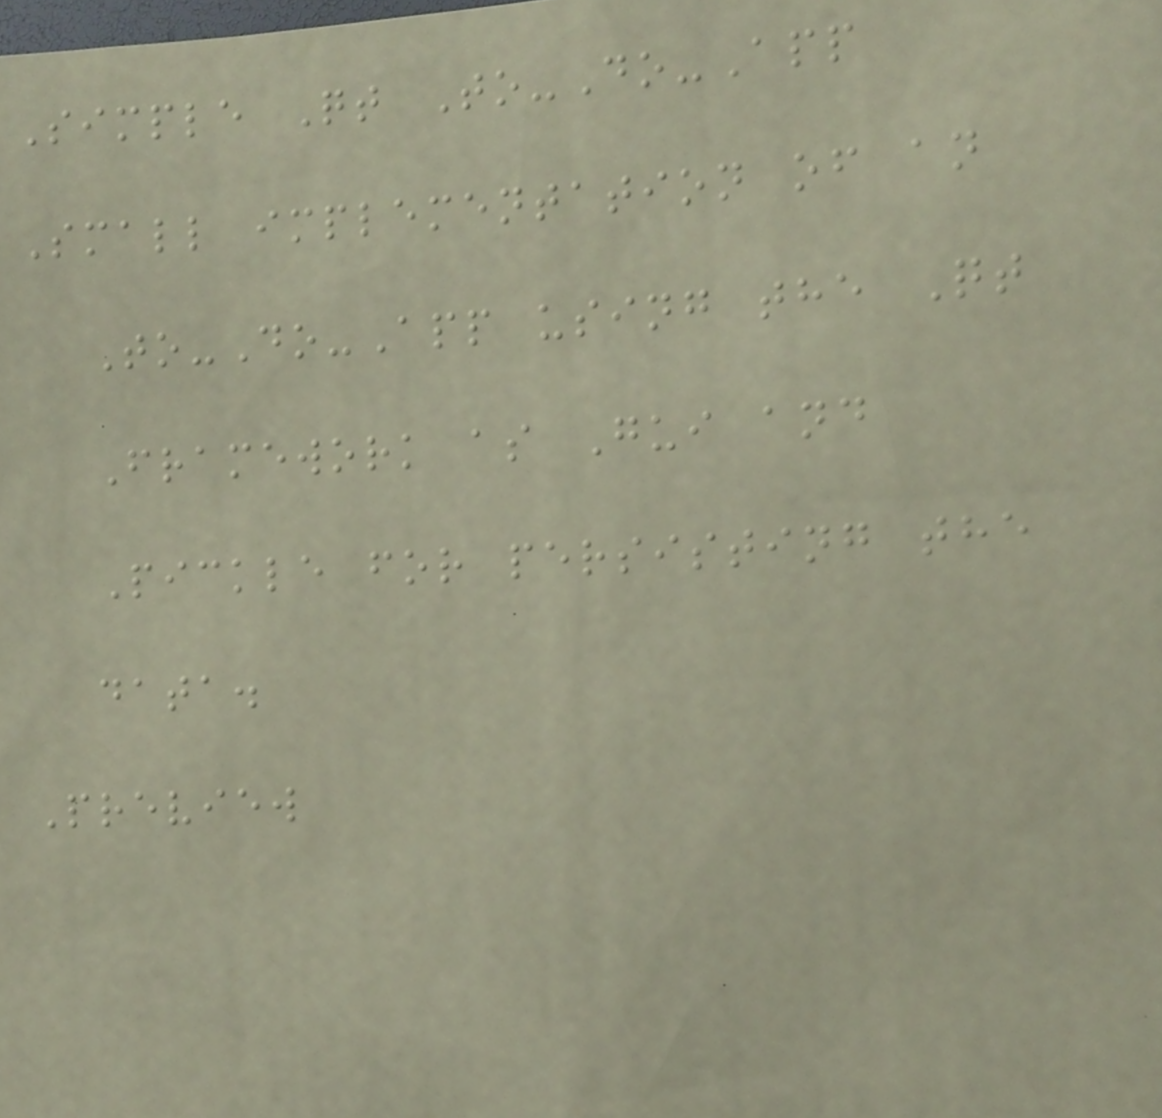Simple Qt To-Do-App
Small implementation of an
To-Do-App using the Qt
Framework as Gui and
Pickle for persisting the
data.
Preview
